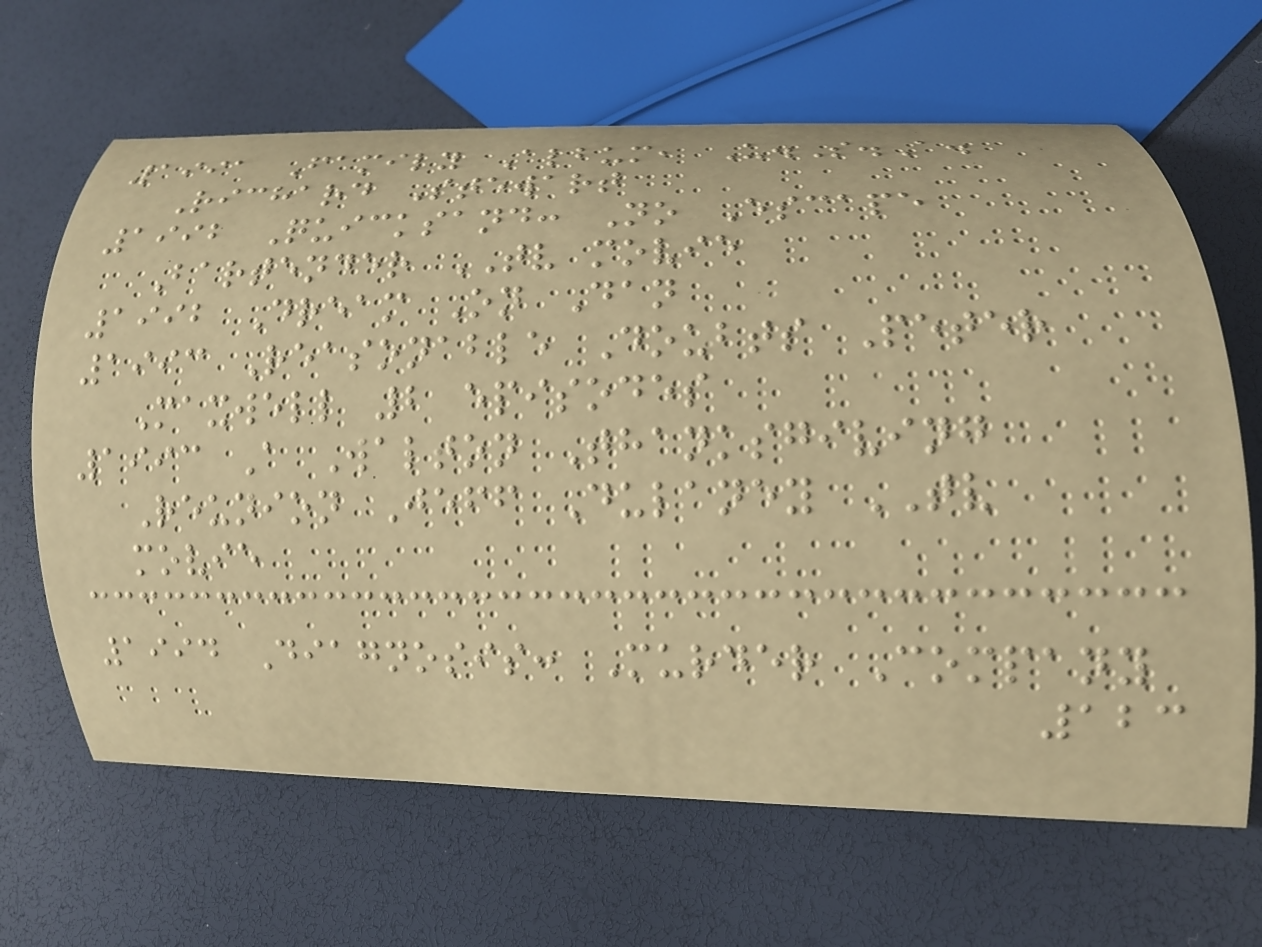1991 Family Album, U.S.A.
Richard Stewart
1992 Quicksand: No Escape
Bartender TV movie
1992 Dream On Dan
1993 Reasonable Doubts Peter
Maxwell 2 episodes
1993 A Walton Thanksgiving
Reunion Jeff Dulaney TV
movie
1994 Diagnosis: Murder Company
123
